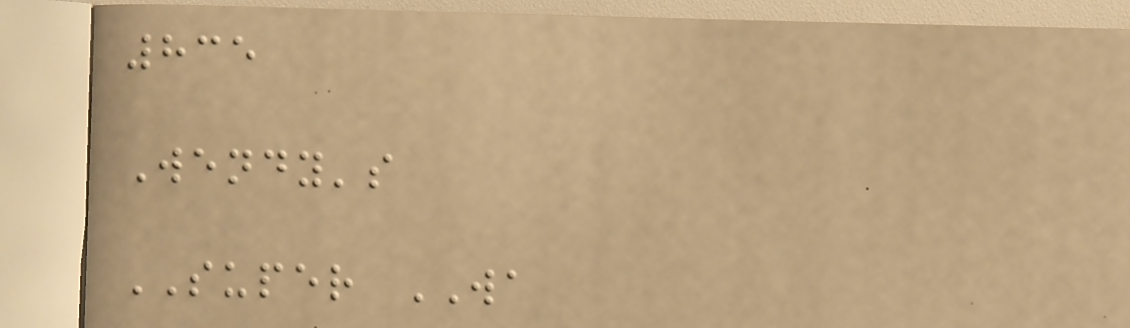835
Wendy's
SUPER WA
